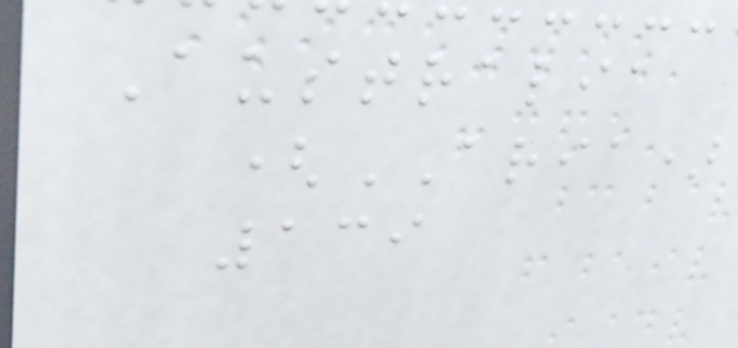Australia
(ARIA)
139
